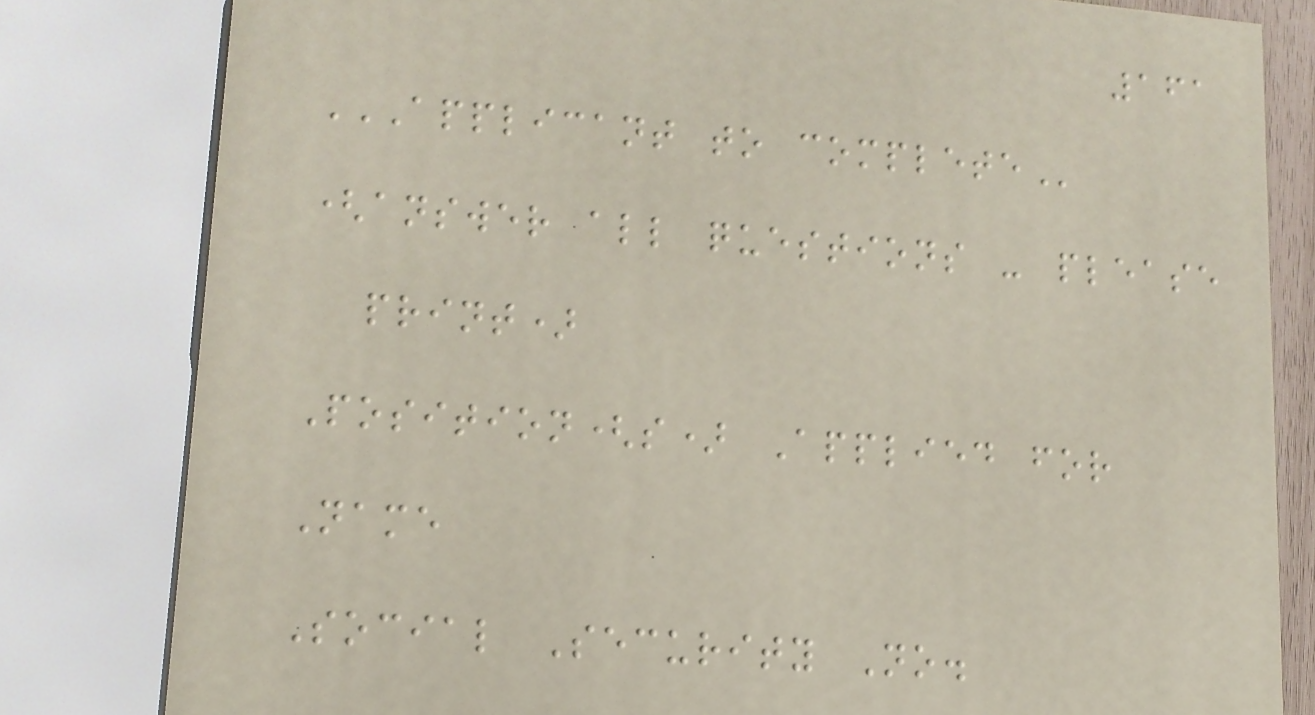161
APPLICANT TO COMPLETE
(answer all questions - please
print)
Position(s) Applied for
Name
Social Security No.
